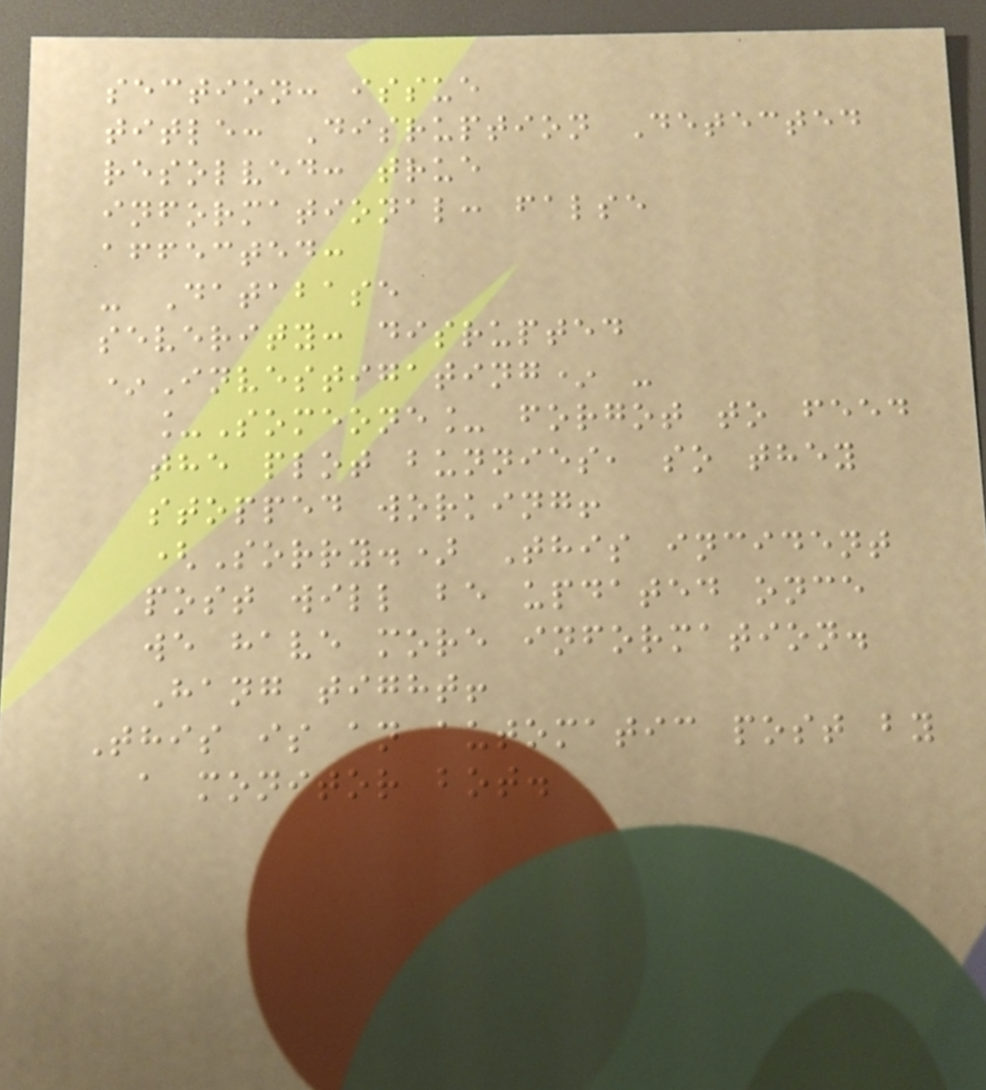section: issue
title: Disruption Detected
resolved: true
informational: false
affected:
- Database
severity: disrupted
*Investigating* -
_Someone_ forgot to feed
the plot bunnies, so they
stopped working!
(Sorry.) This incident
post will be updated once
we have more information.
Hang tight!
This is an automatic post by
a monitor bot.
